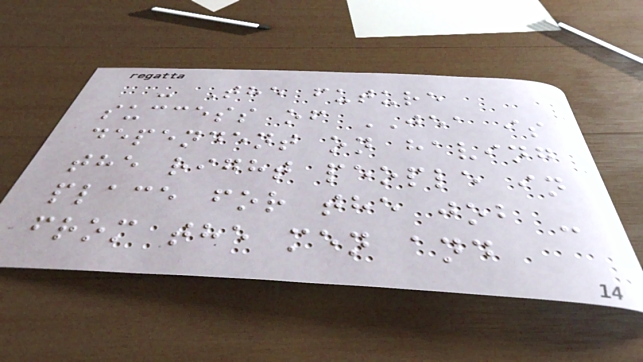- The future
success of JEA is
dependent on having
the right people in
place for the job -
from the men and
